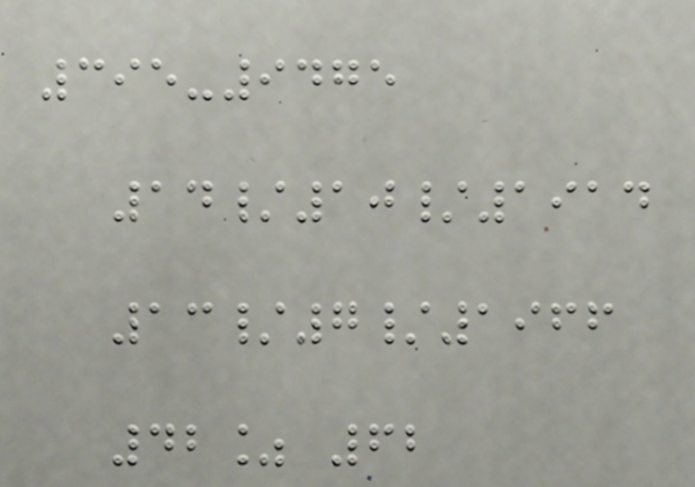395-9475
14/10/1914
13/7/1966
42% 62
